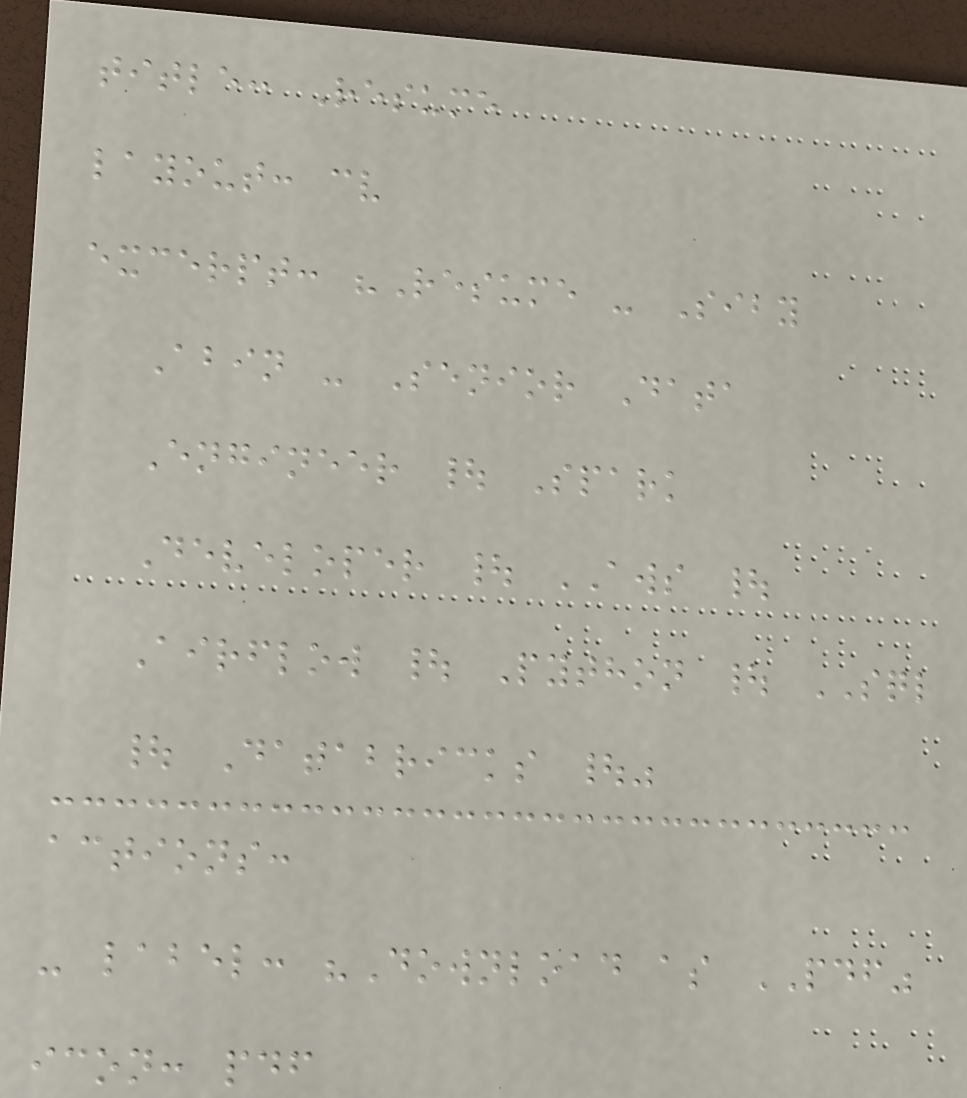title: Resume
layout: cv
excerpt: "Resume - Siby
Abin - Senior Data
Engineer | Spark
Developer | AWS |
Airflow | Python | SQL
| Databricks |"
actions:
- label: "Download as PDF"
icon: pdf
